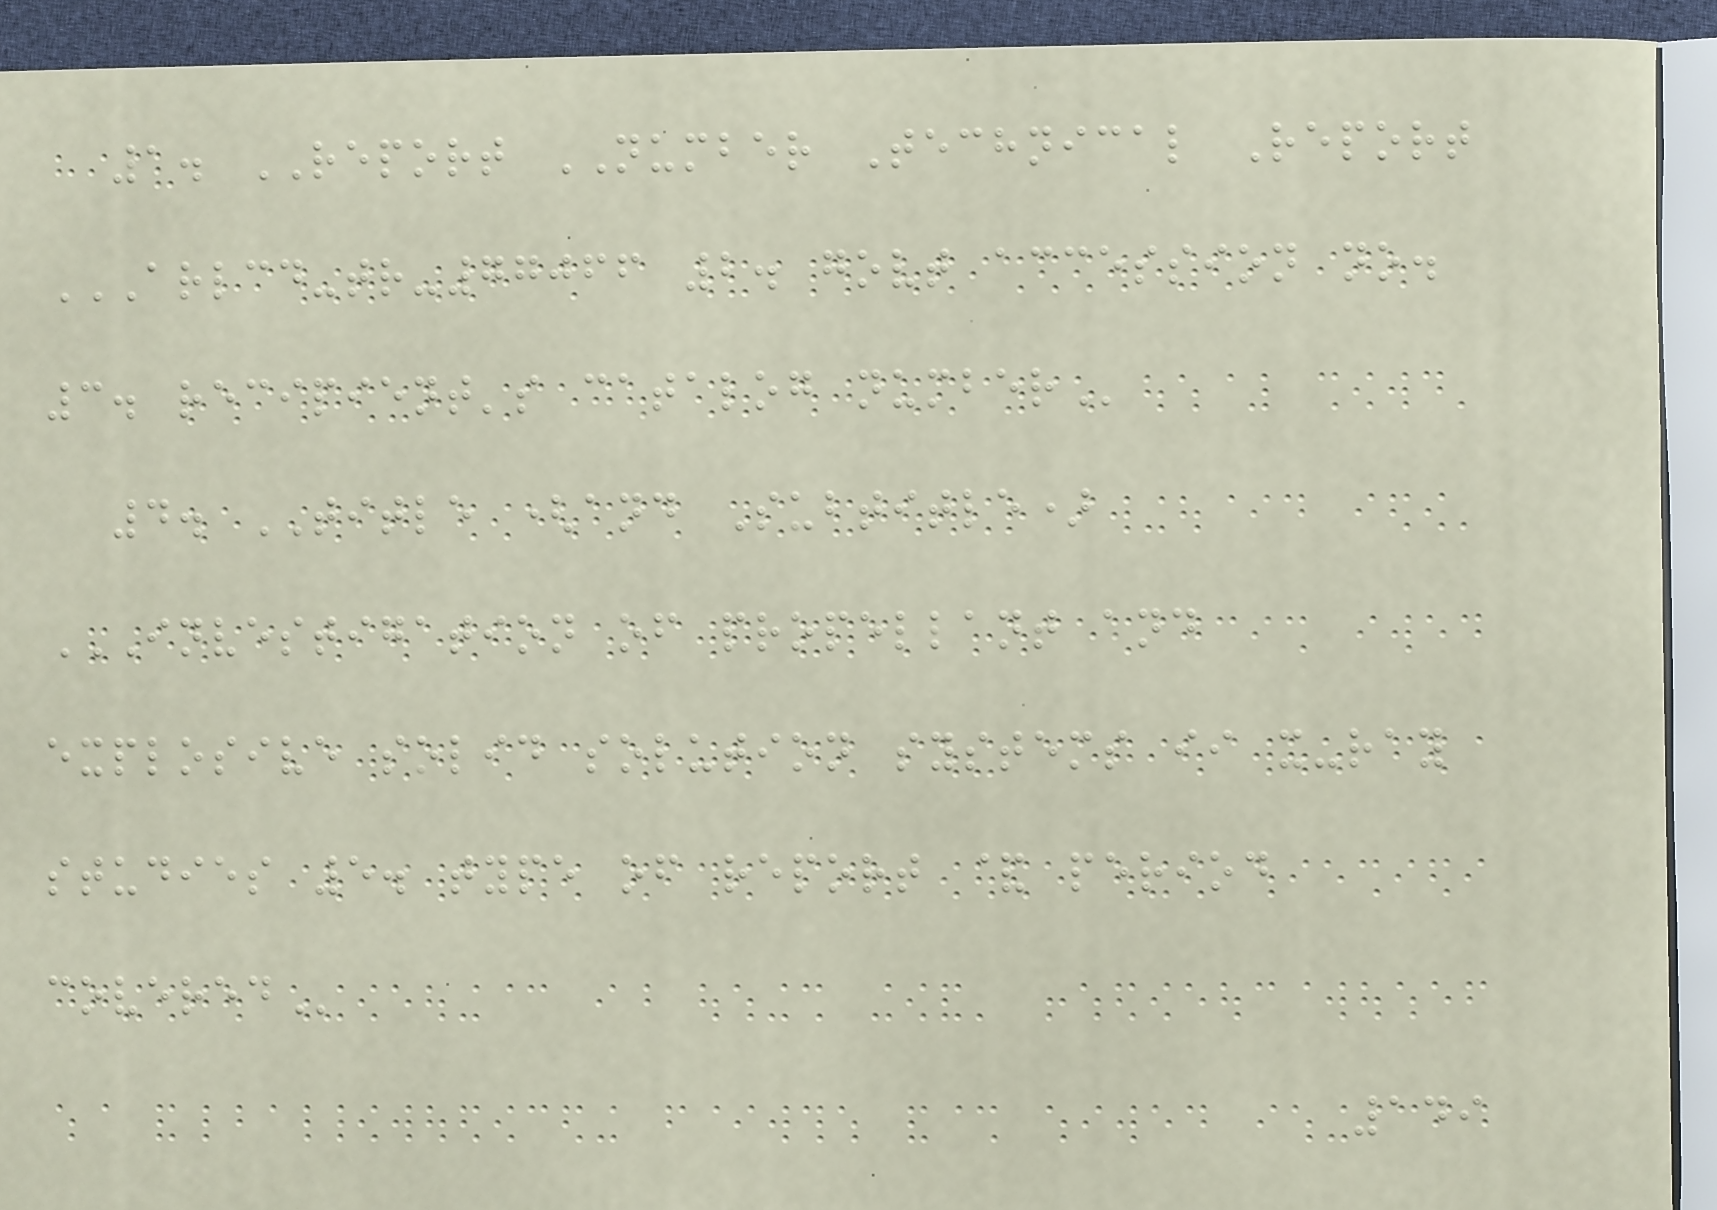1. REPORT NUMBER Technical Report
ARLCD-TR-77066 2. GOVT ACCESSION NO.
3. RECIPIENT'S CATALOG NUMBER
4. TITLE (and Subtitle)
INVESTIGATION OF PROPELLANT AND
EXPLOSIVE SOLID SOLUTION SYSTEMS II X-RAY
STUDIES 5. TYPE OF REPORT & PERIOD
COVERED
149
